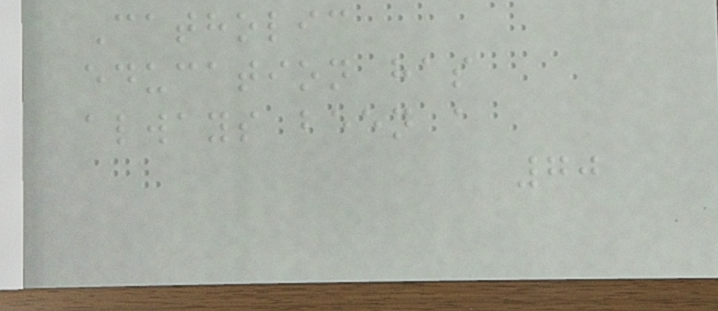Catholic
education has
always been a
70
